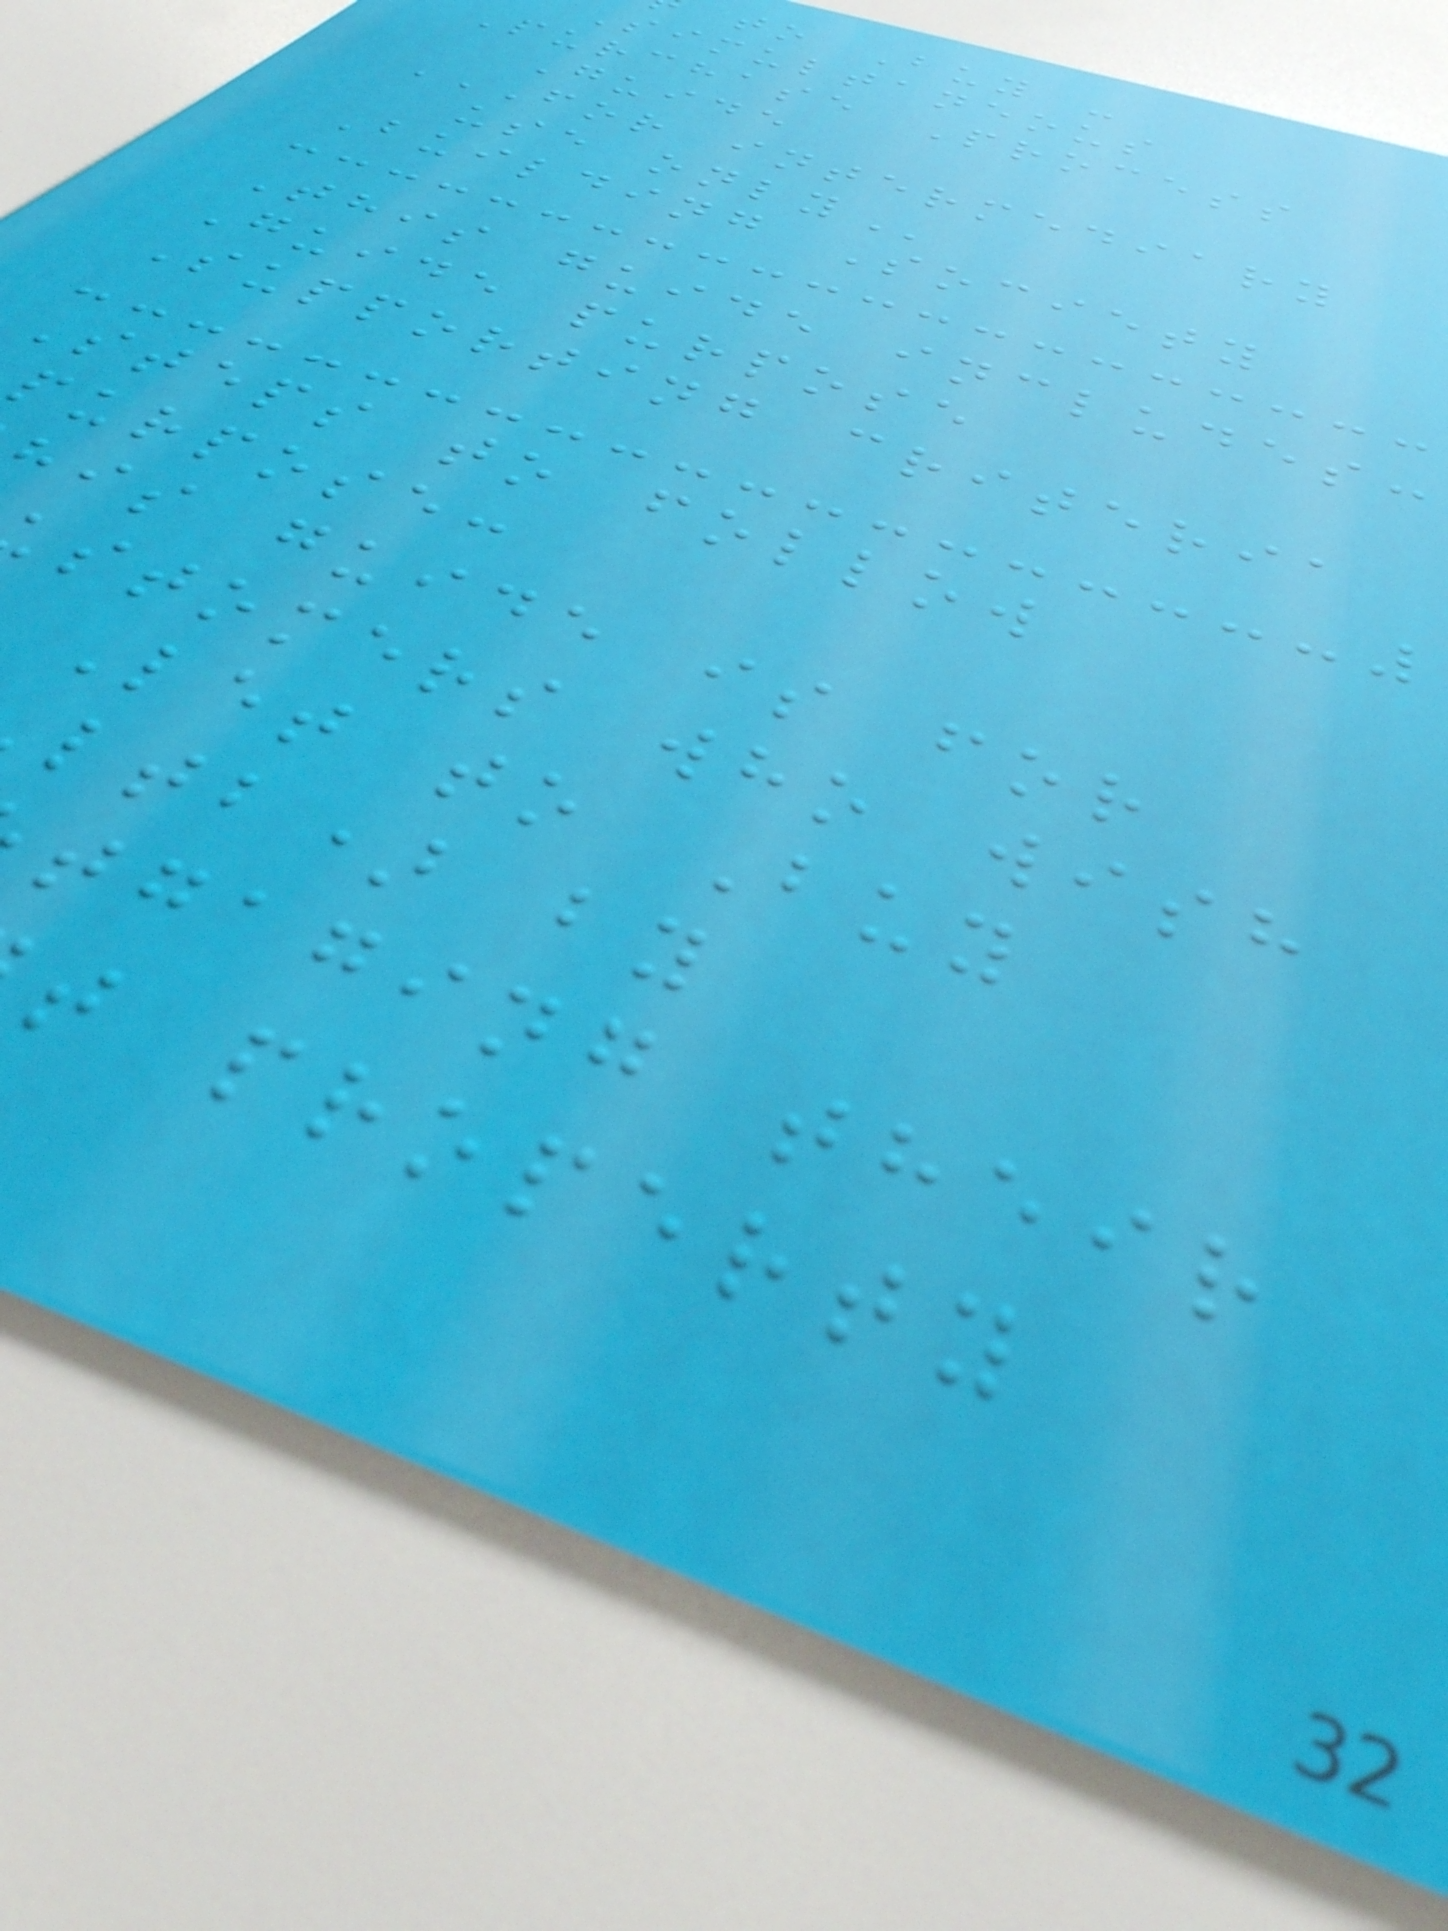to Buy -
Simultaneous
Purchase Process
Guide
FOR INTERMEDIARY
Building Society
This guide includes:
Guide purpose
Supporting criteria
Steps to follow
purpose:
is guide is for
stomers who wish
Let to Buy
ltb) by
tgaging their
t property
